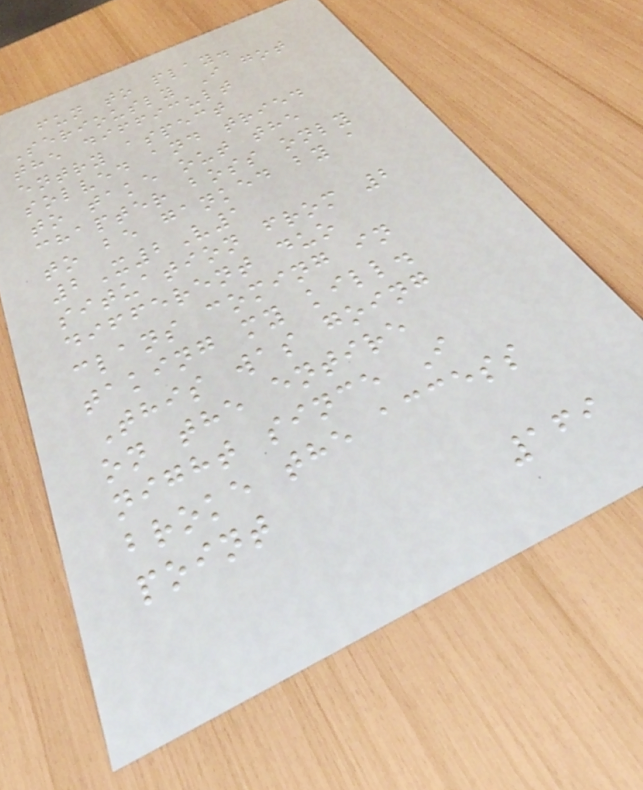fun to play.
Seriously I got
the difficult
entry aspect
solved and tried
to take out the
chapter boss only
to be ganked by a
2X2V1
situation from 2
different duo
clans coming in
taking my kill.
This was going
on the entire
night since I
broke the access
point
169
